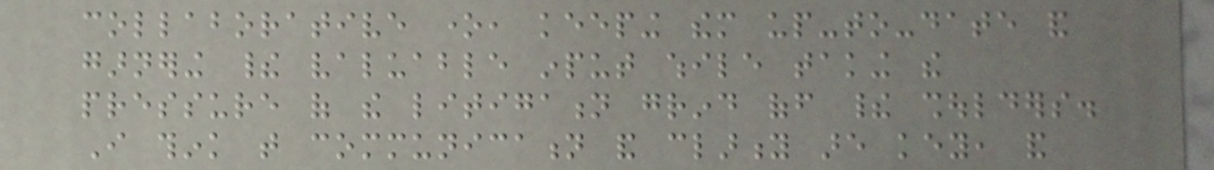collaborative one, keeping them up-to-date and
garnering their valuable input while taking the
pressure of the litigation grind off their shoulders.
I think that communication and clarity are key, and
